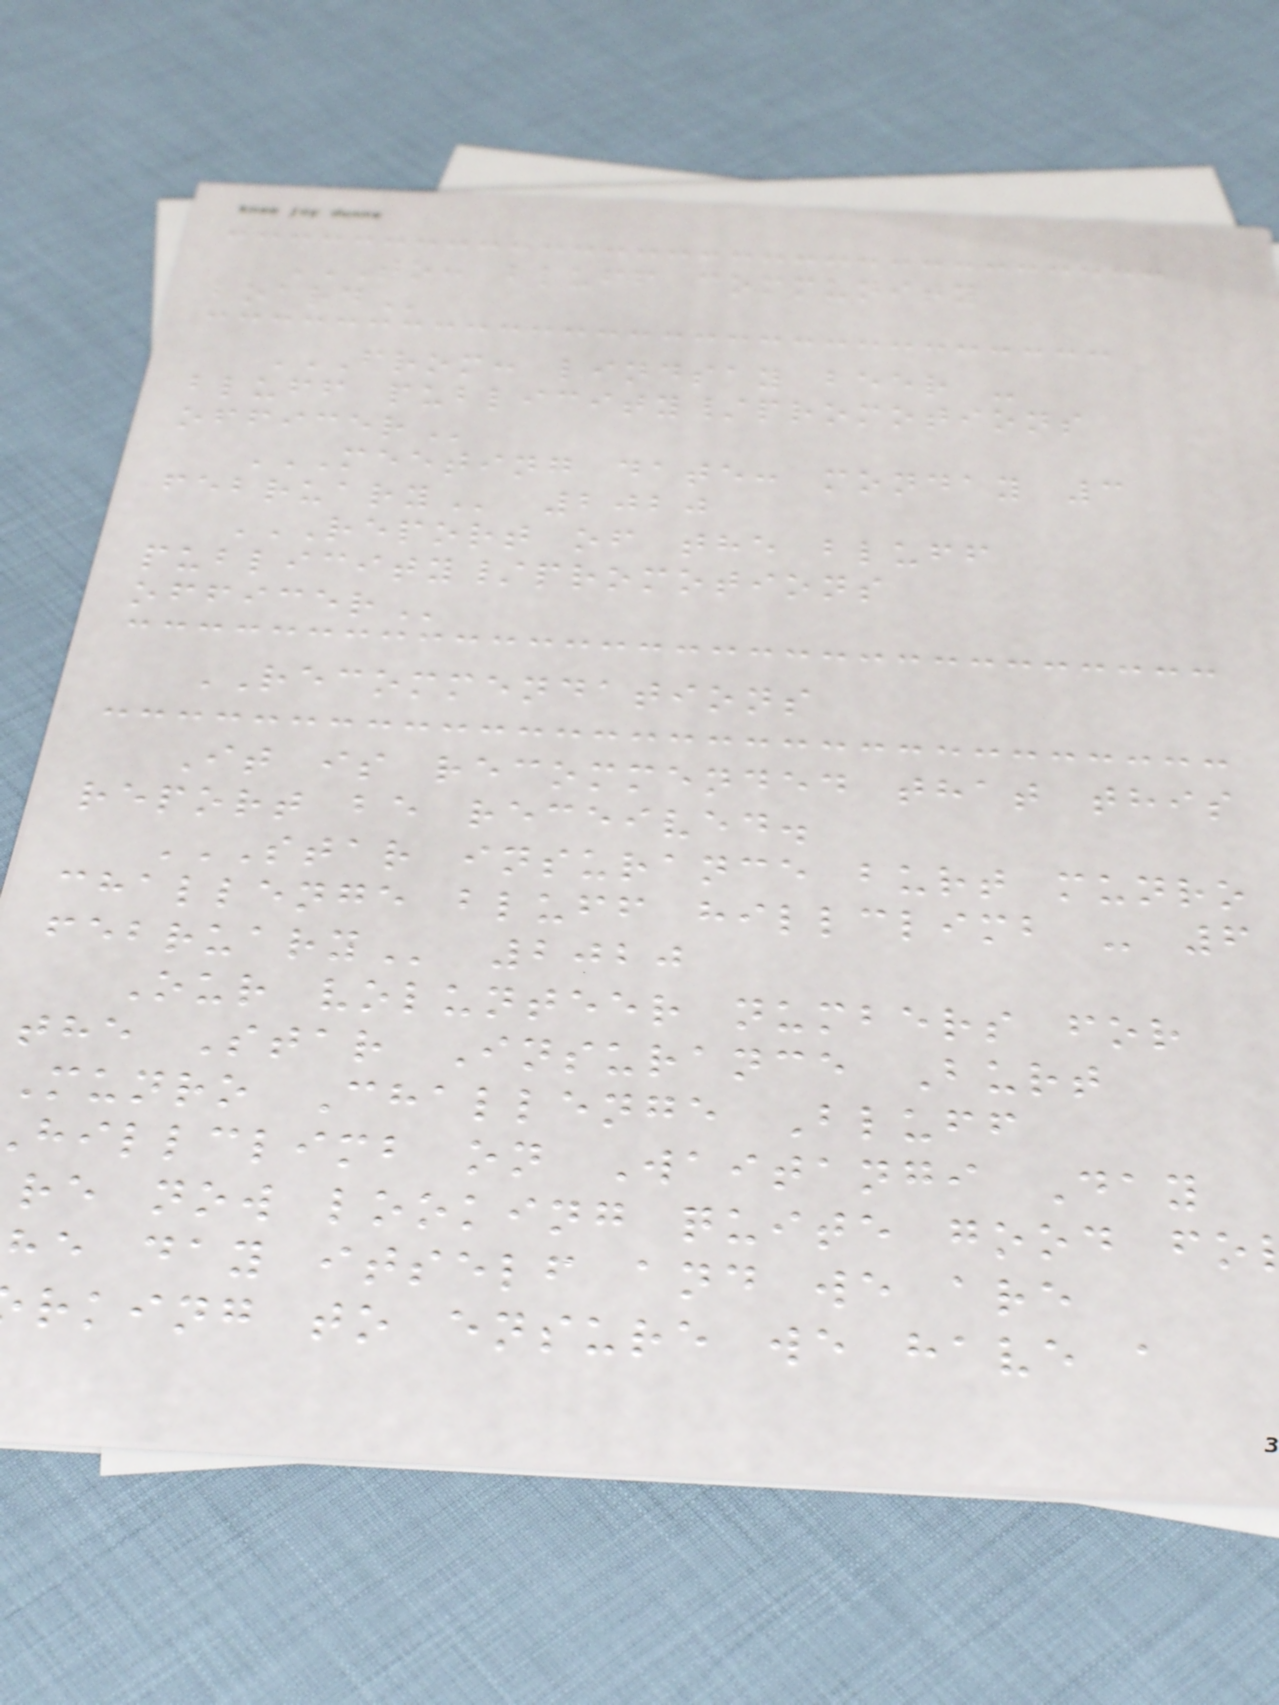TO: BLUFF COMMUNITY
FROM: LINDSAY BEER -
bluff publicity/promotions
MEETING DATE: MONDAY 3
2020
REPORT OF THE BLUFF
publicity/promotions
RECOMMENDATIONS
It is recommended that this
report be received.
STAR INSURANCE BURT MUNRO
challenge bluff hillclimb - 6
2020
Our volunteer numbers for
the Star Insurance Burt
Munro Challenge Bluff
hillclimb on Waitangi Day
re now looking quite good fo
he day itself and we are
rking to ensure we have a
